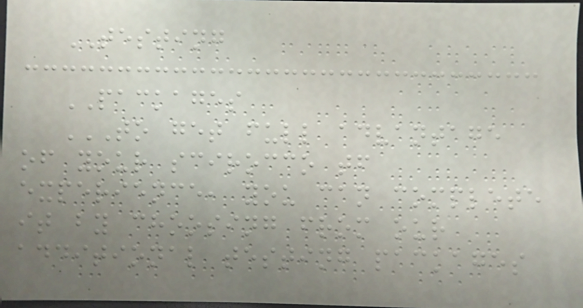TESTING
PACKAGES
TO GET FULL ADVANTAGE
OF YOUR SCIROCCO TF
EXPERIENCE, YOU CAN COMPLETE
IT BY CHOOSING FROM OUR
ADDITIONAL TESTING PACKAGES
